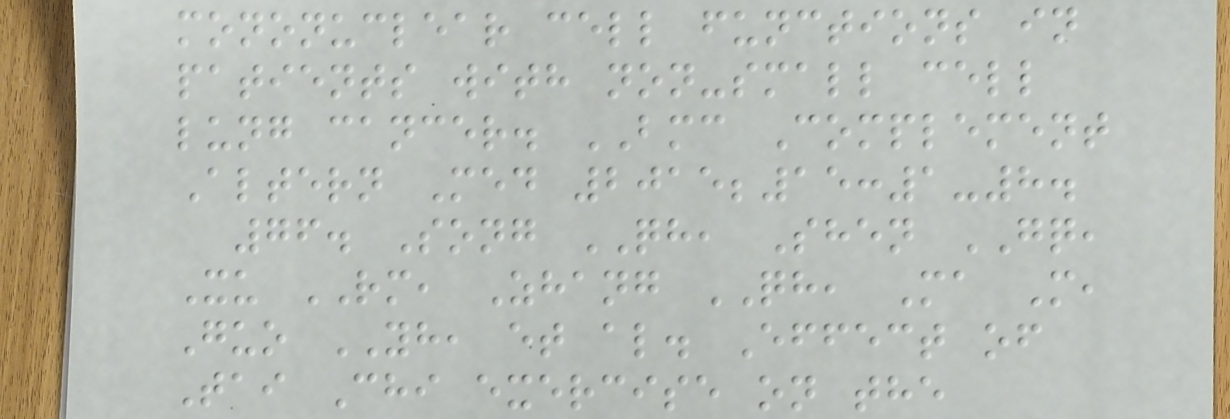mononuclear cell functions in
patients with non-small cell
lung cancer. BMC Complement
Altern Med 2015;15:1-8.
76. Song QH, Shen GQ,
Xu RM, Zhang QH, Ma M,
Guo YH, et al. Effect of
Tai Chi exercise on the
